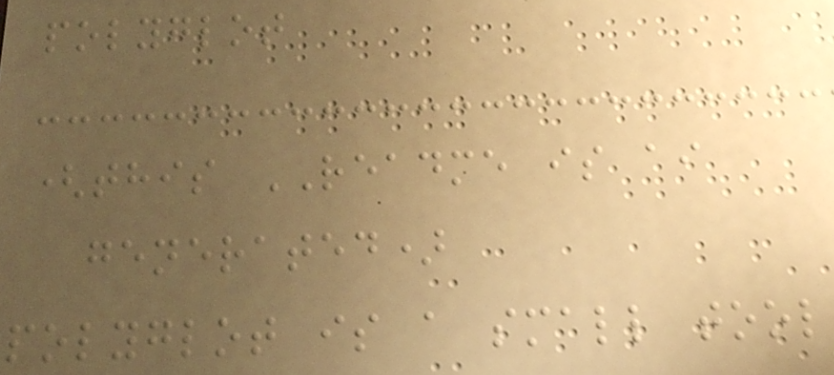polyglot
(this README is ai
generated)
polyglot is a small tool
